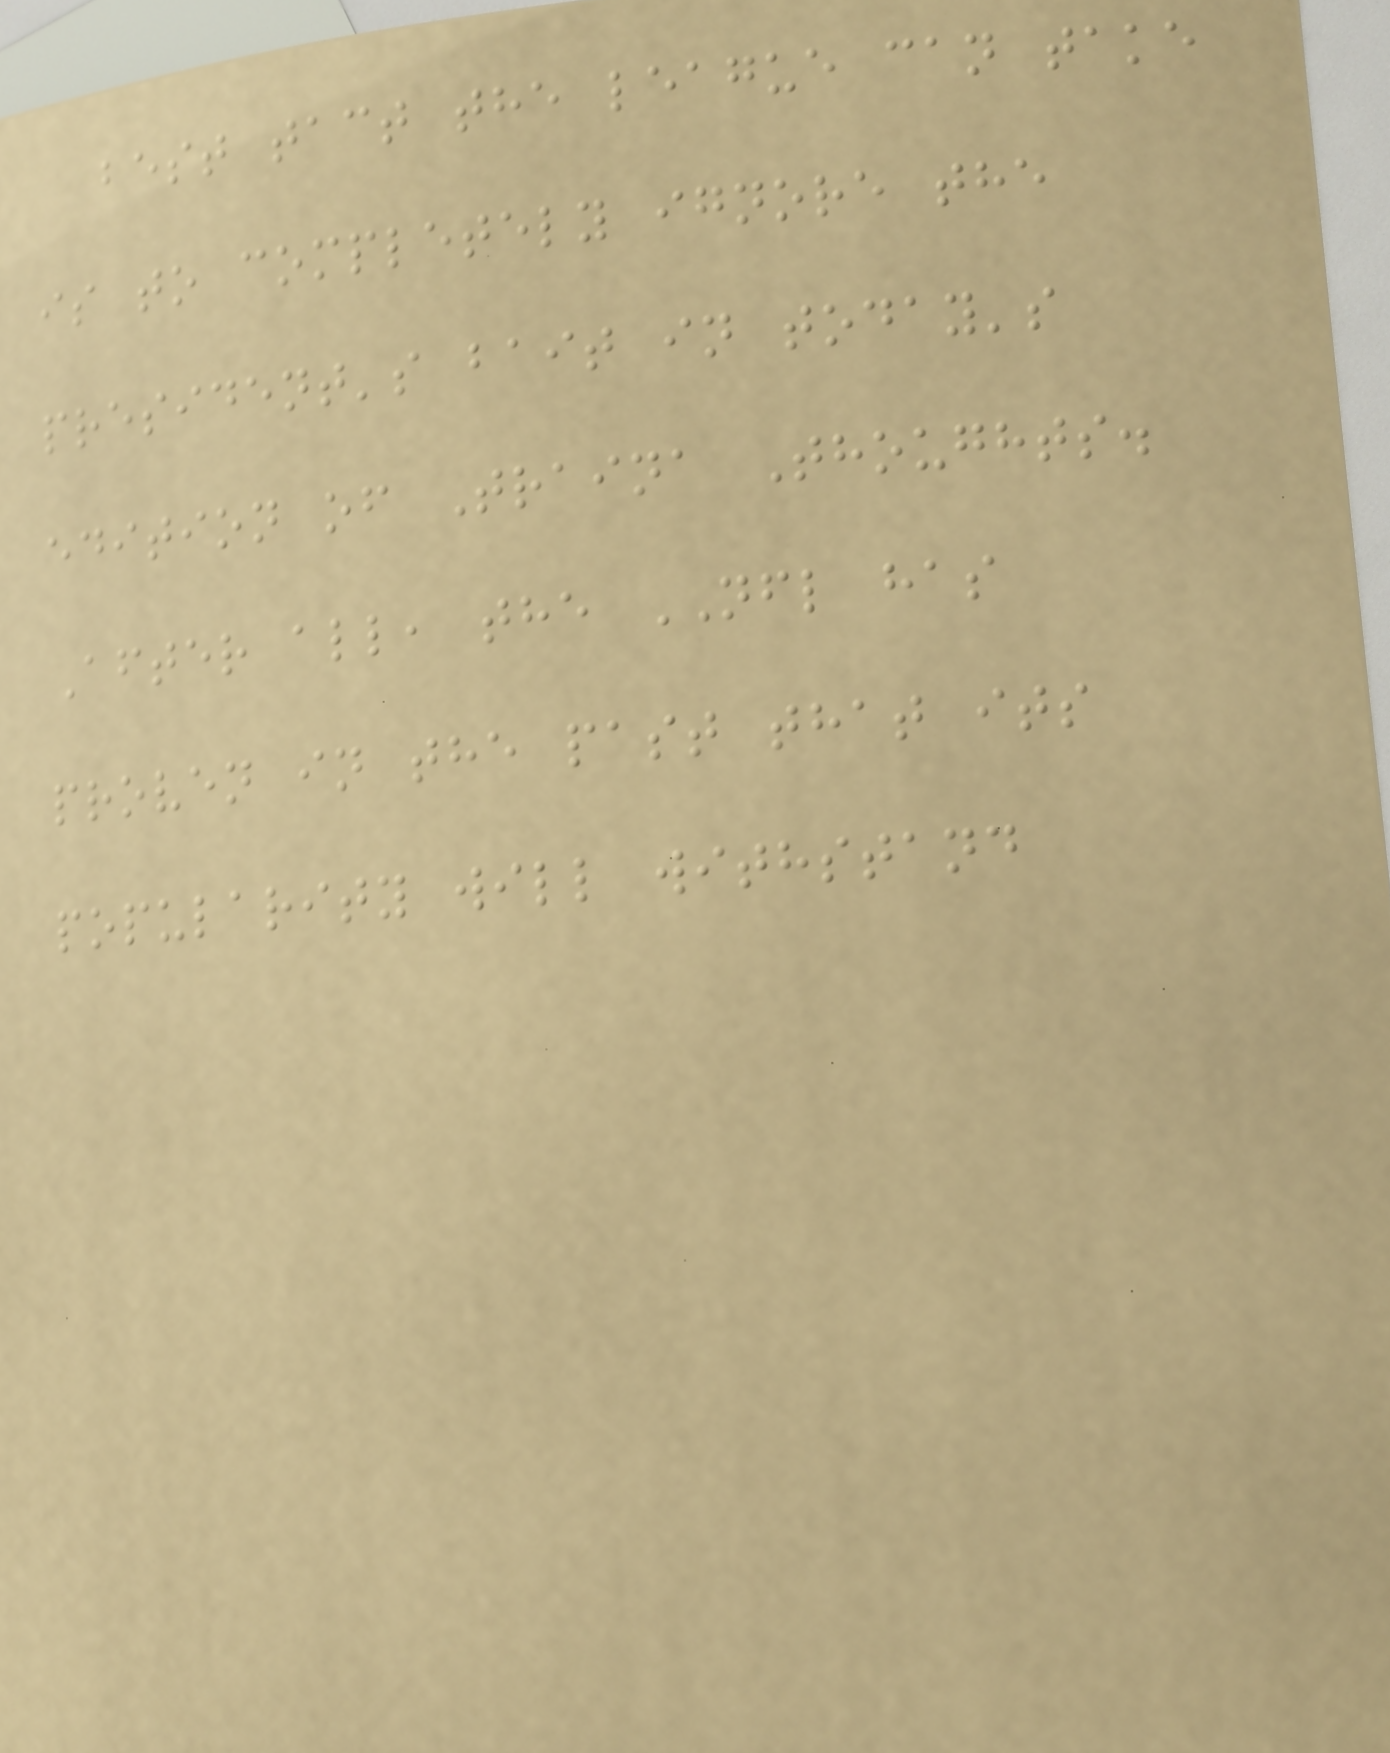best tact the league can take
is to completely ignore the
president's bait in today's
edition of Traina Thoughts.
After all, the NFL has
proven in the past that its
popularity will withstand
